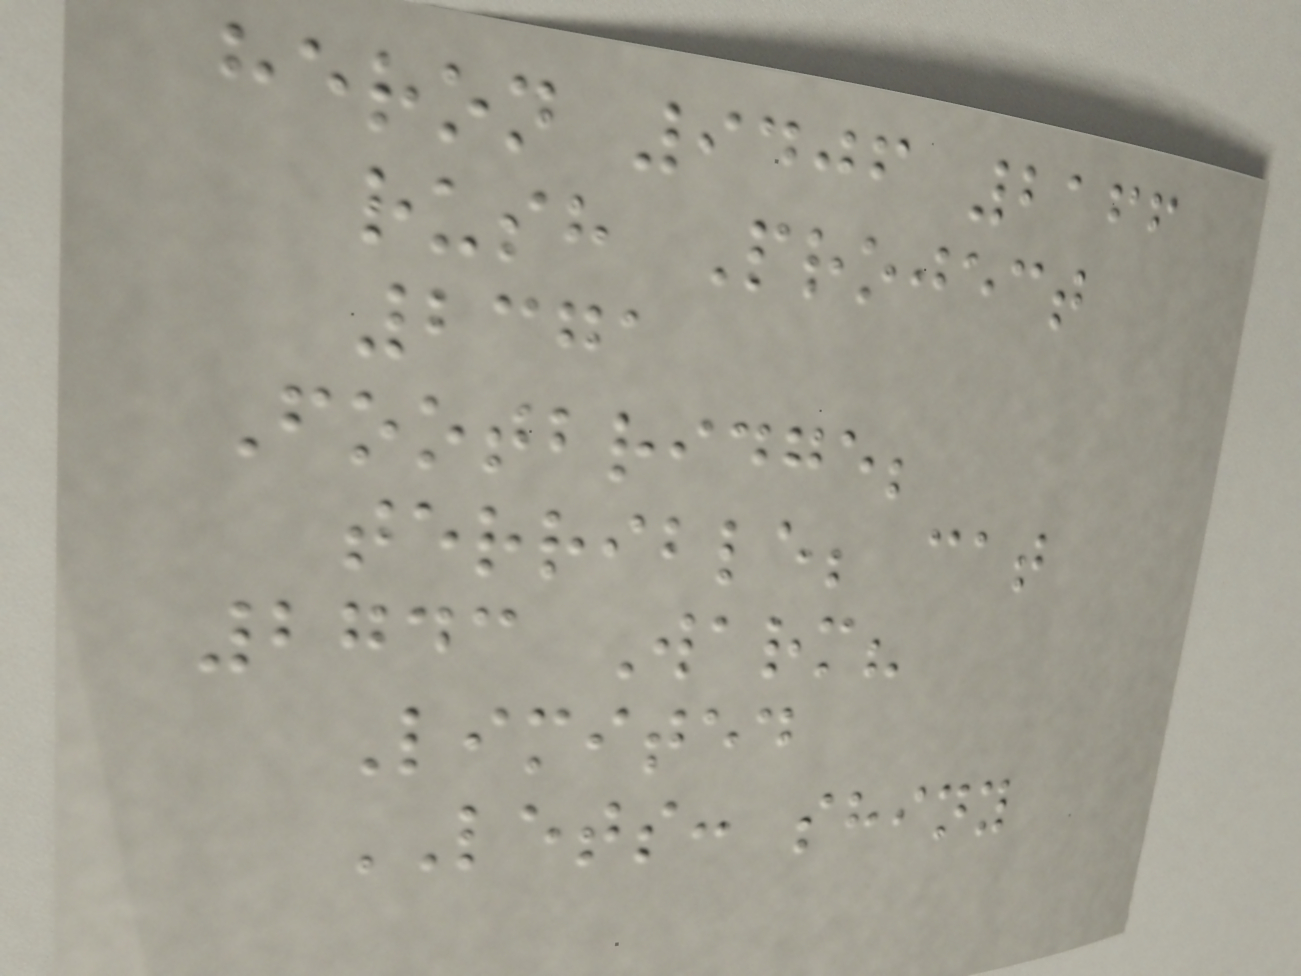heron 9406 2166
rush Project
2371
Footbridge;
terrible; cat
2743 Warm?
Limited
LETS: shiny
